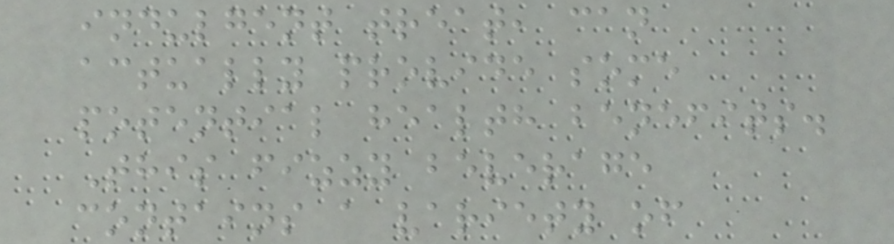indulgent treat, can
actually provide some
potential health benefits.
This fizzy beverage
contains a variety of
